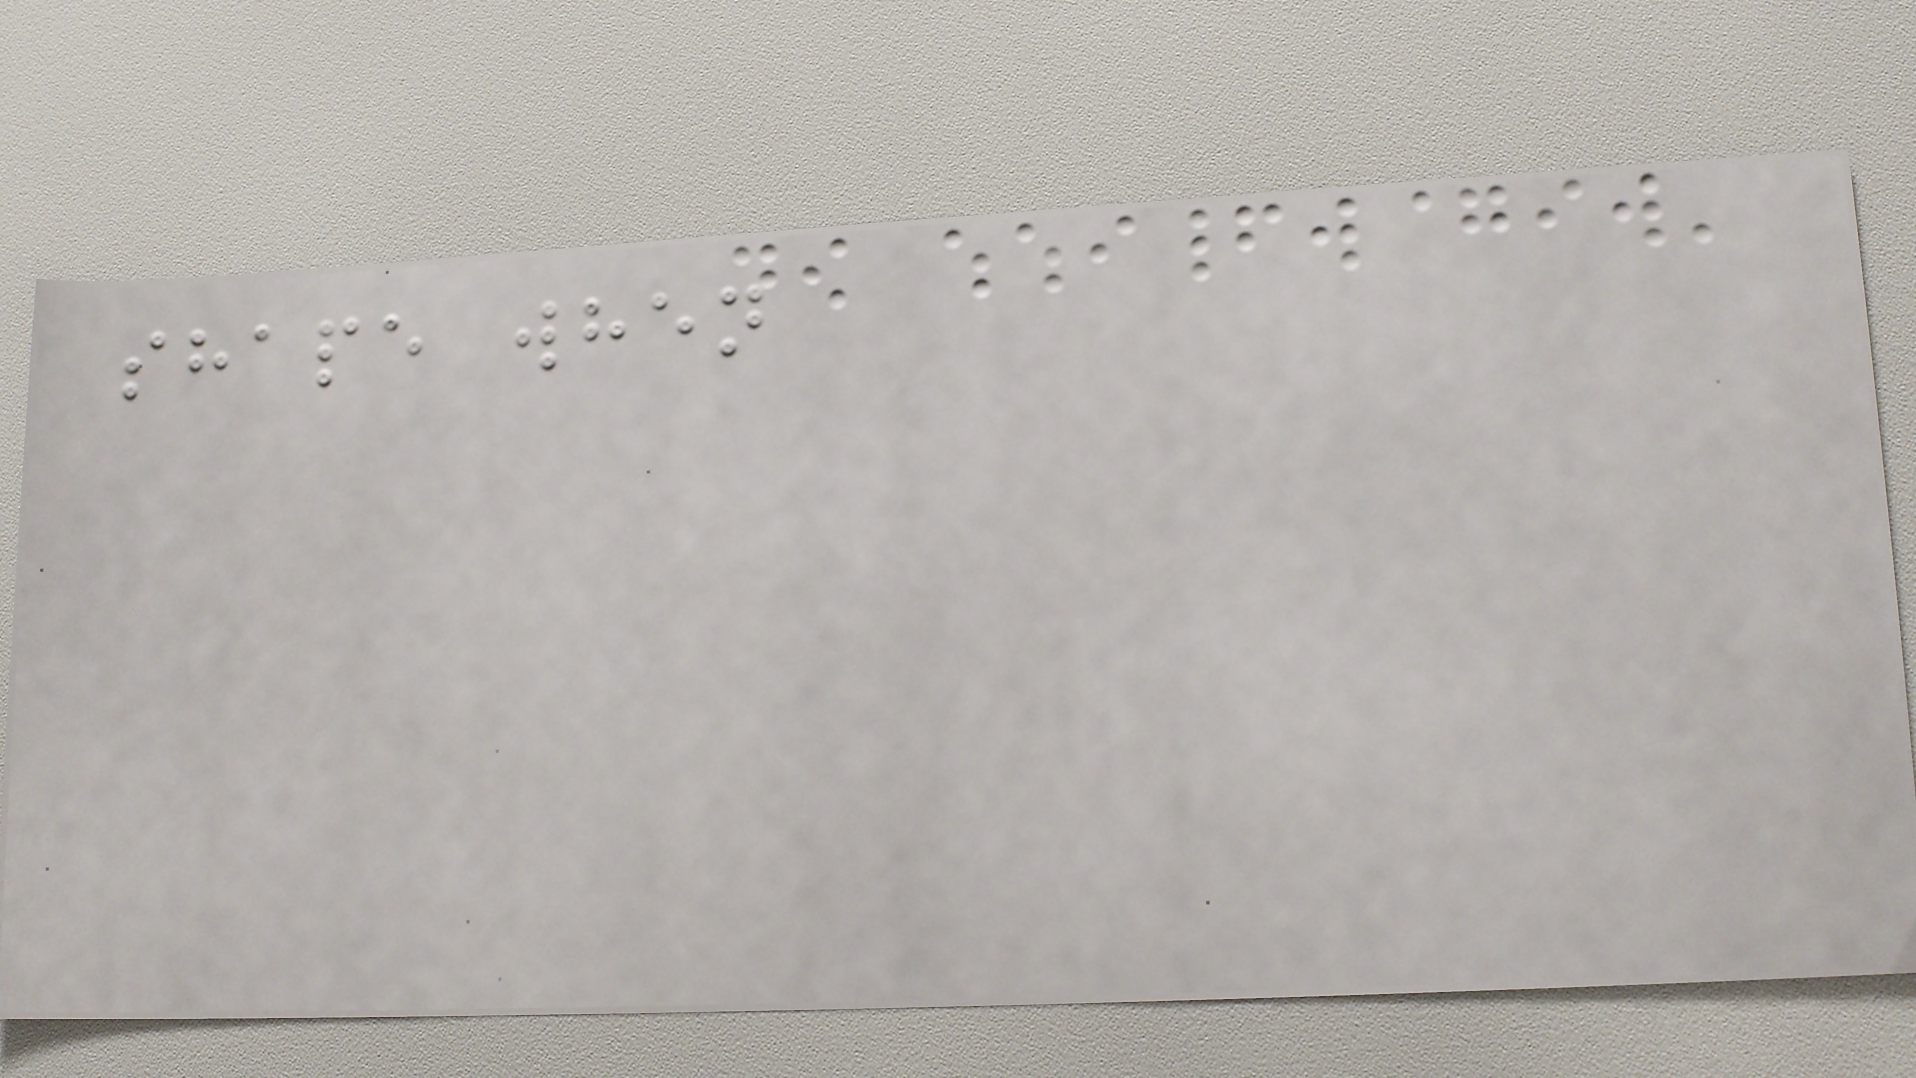shape when
